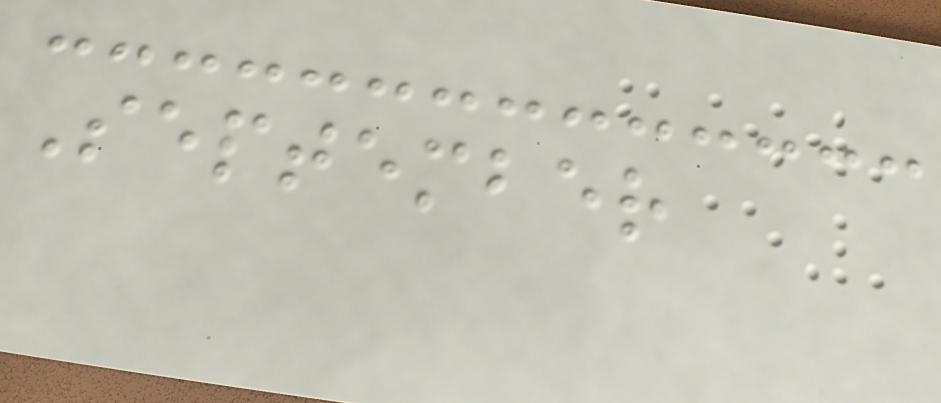September
